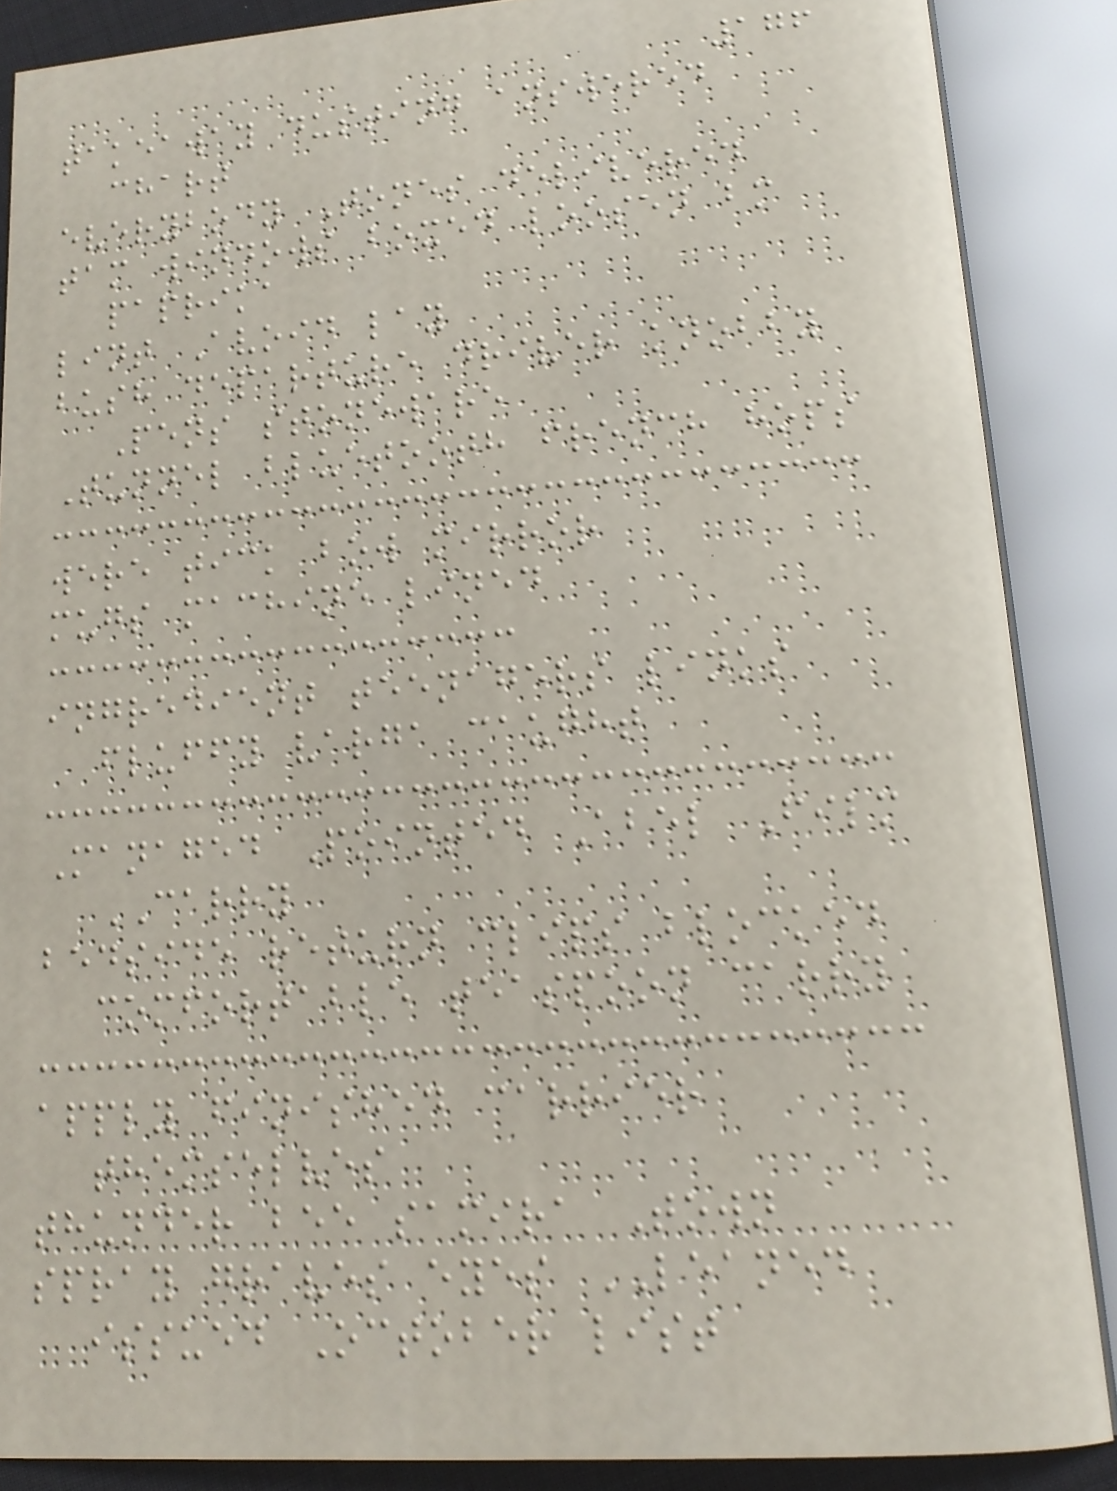176
takeaway dusting answered
chart
everybody Tones delivered
tam windows boxed loosen bm
paprika
lint Avoid lay
bush departure driver knobby
Pens stoneware
Tunnel bluetooth french hops
were tick bow mirror
mugs machine lined
ingredient teenagers links
fluffy varga caught
Managed Pointed Abel Film
CARRY
bedside return clips blocked
comfortable teaspoon carry
apply finished carrier
themselves
thunder bee samira Town
spray graves eyes LEANED
issued October list
